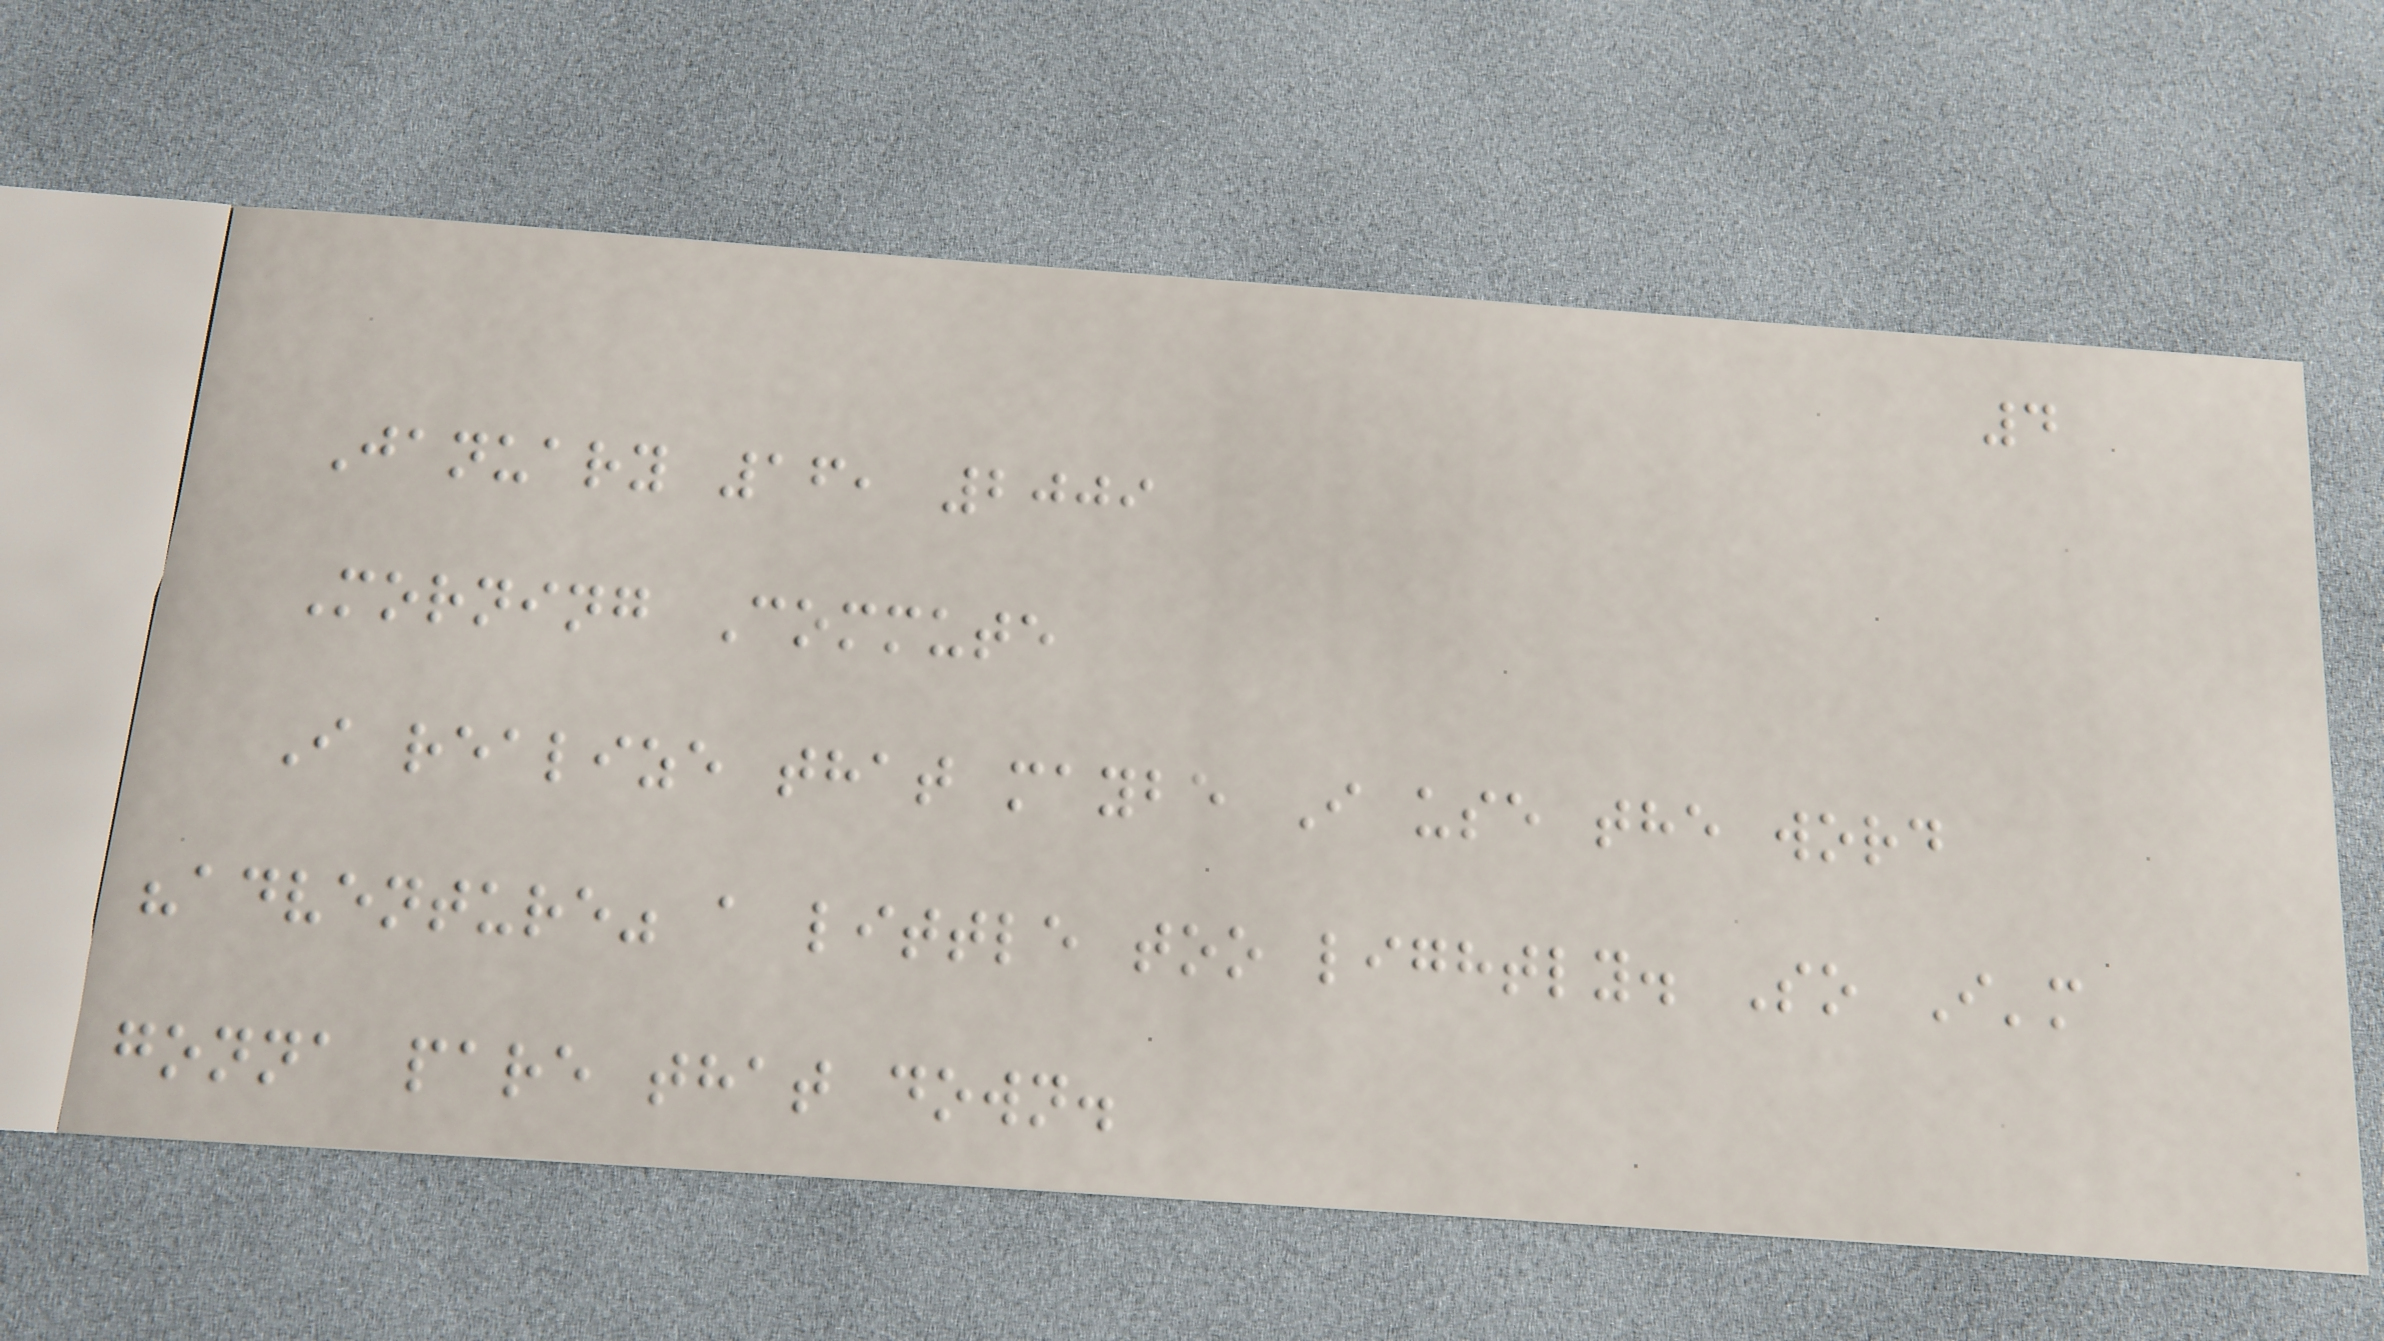4
January 16, 2009
Morning Commute
I realize that maybe I use the word
"adventure" a little too lightly. So I'm
gonna pare that down.
